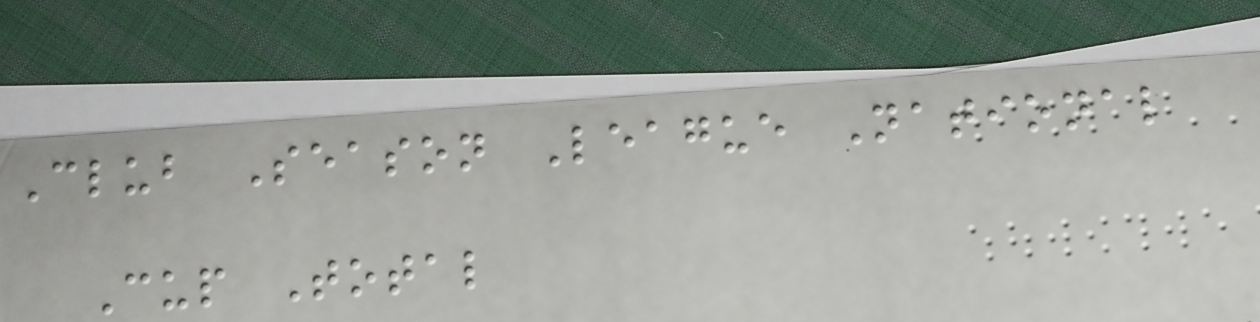Club Season League National
Cup Total
